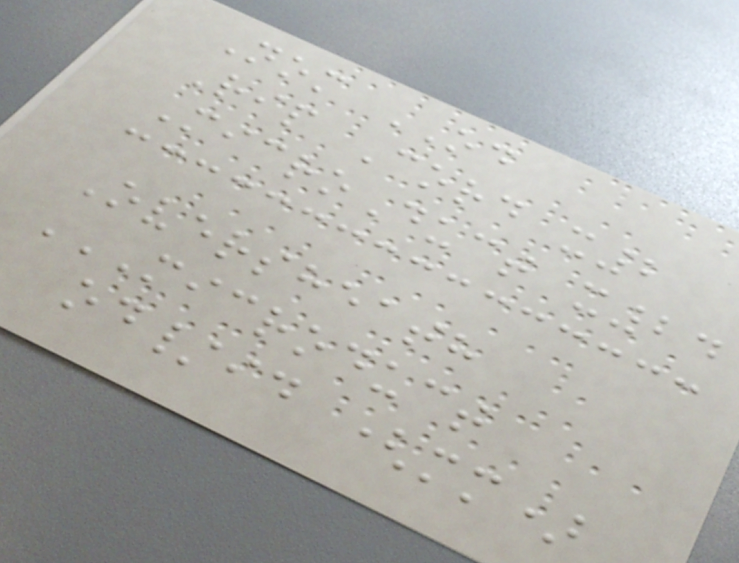Nom OD
Rip Cord x2
MicroDuct x24
Oversheath
MICRODUCT
OD/ID (MM)
